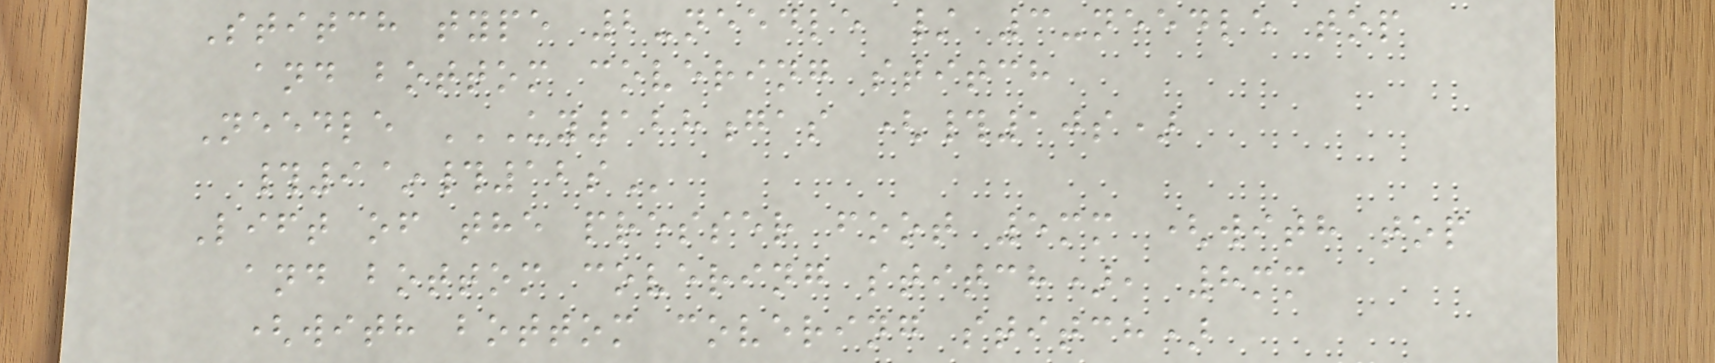Stitch type 2-needle / 3-needle top
and bottom covering stitch
Needle UY128GAS (#10S)
#9~#12S
Lift of the presser foot 5mm (with top
and bottom covering stitch), 8mm
(with bottom covering stitch)
